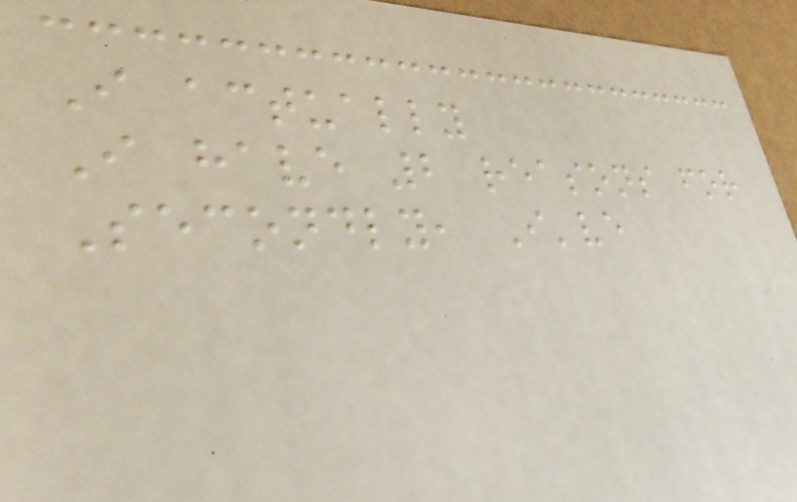I actually
I have 2 reasons for
Secondly, I've
